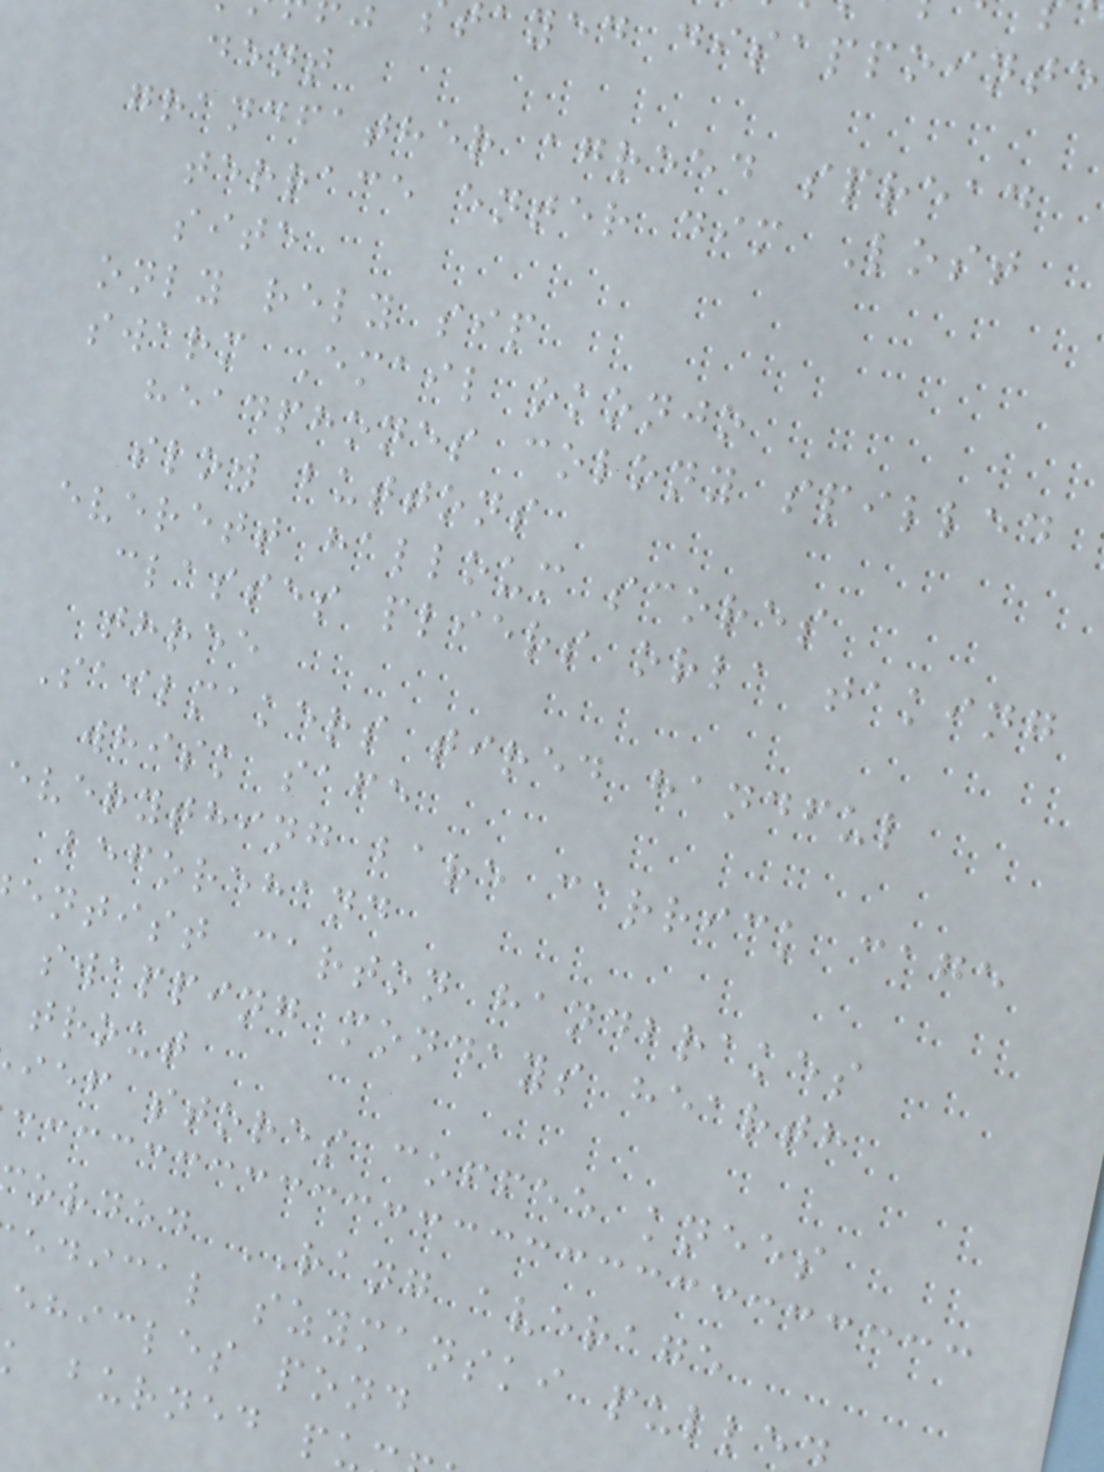ayed disappointe
dent
grandfather agreed spread
terrace enter dim Lost
site
only rely sip
swarm Email okonjo
headphones colony spilled
slow buttons
everett halloum scores
classes pliers orla taking
three
Sailmakers tired handful
whisk safe
everything bare carrick cage
beforehand
entist carton handbrakes
swapping mondays hearth
trout
ief stores coffee knees
orded RANG average
edical szymanski pulle
ehicles pond
burned p
